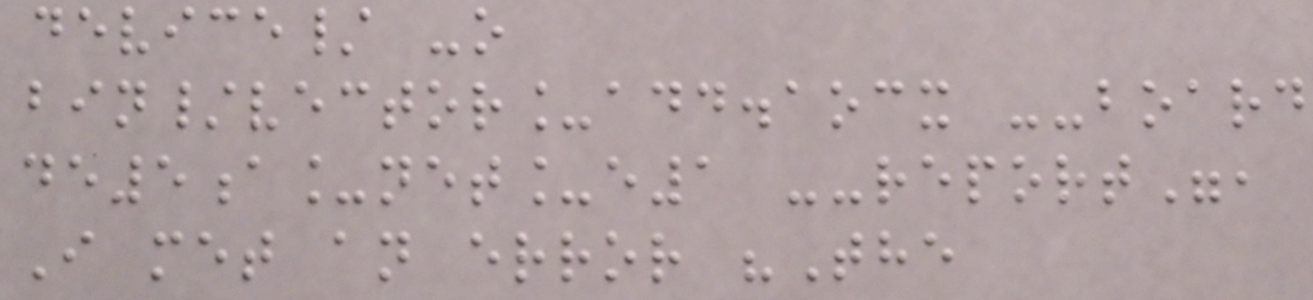device/ -o
bin/vector_add.aocx --board
de5a_net_e1 --report",
I met an error "The
